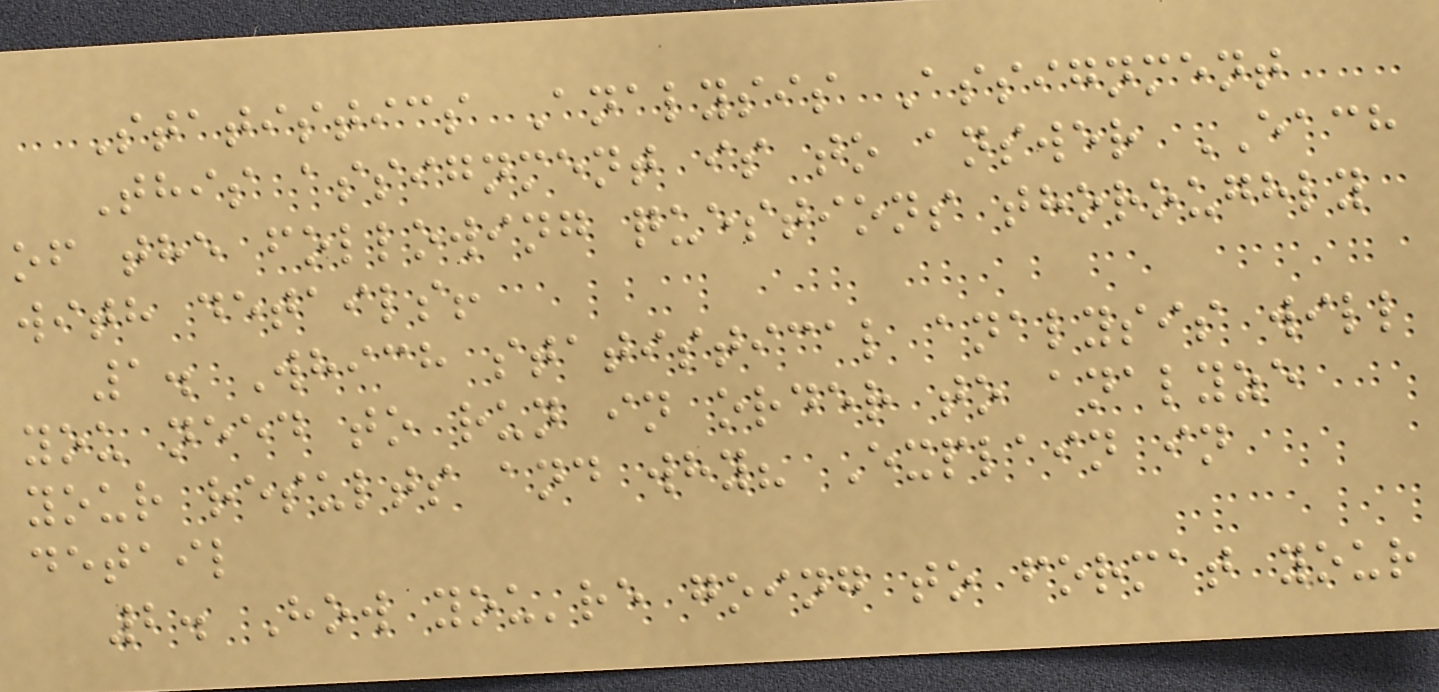Statistics Analysis Assignment
This assignment is to answer EACH
of the following questions thoroughly
with details!
1. Which statistical analysis will
you need to run in order to analyze
your results and why? Explain in
detail
2. How you're going to format your
